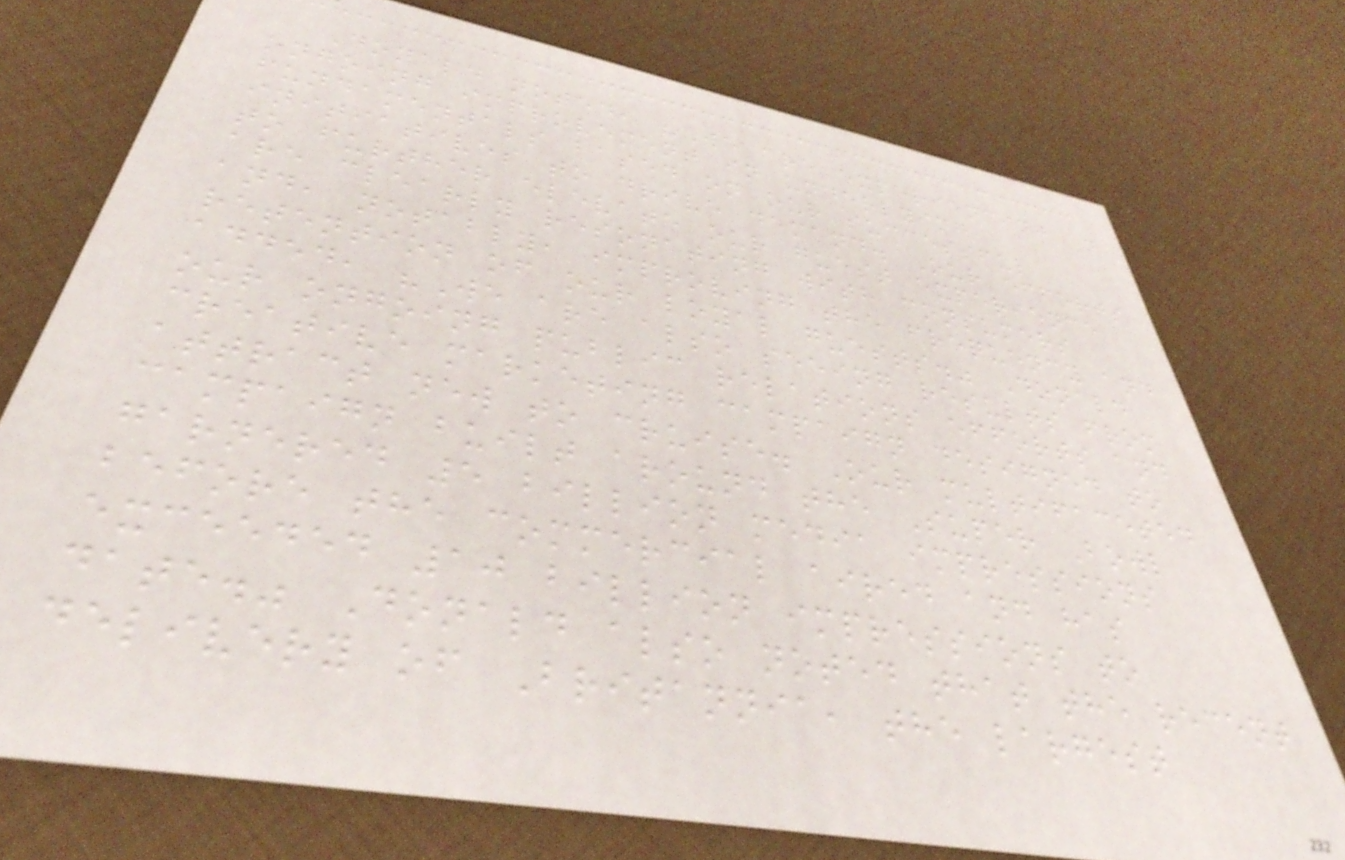Donald noted, "We are experiencing an
ongoing improvement in underlying
fundamentals based on our successful
initiatives to drive demand. Our efforts
to further elevate our guest experience
are clearly resonating with consumers
and, notably, improving the frequency and
retention of our loyal guests." Donald
added, "We are also seeing results from
our ongoing public relations efforts and
creative marketing campaign designed to
attract new to cruise. Our multifaceted
campaign built around the Super Bowl
garnered 5 billion media impressions
before the commercial aired and has
exceeded 10 billion impressions to
date." Donald also noted that the recent
delivery of Britannia, the largest
